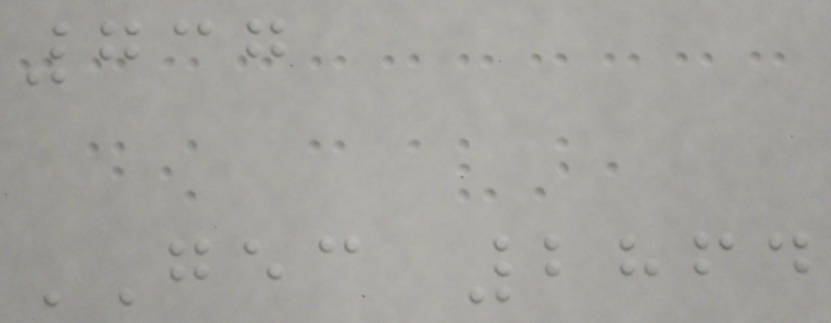737
GEC 2864
